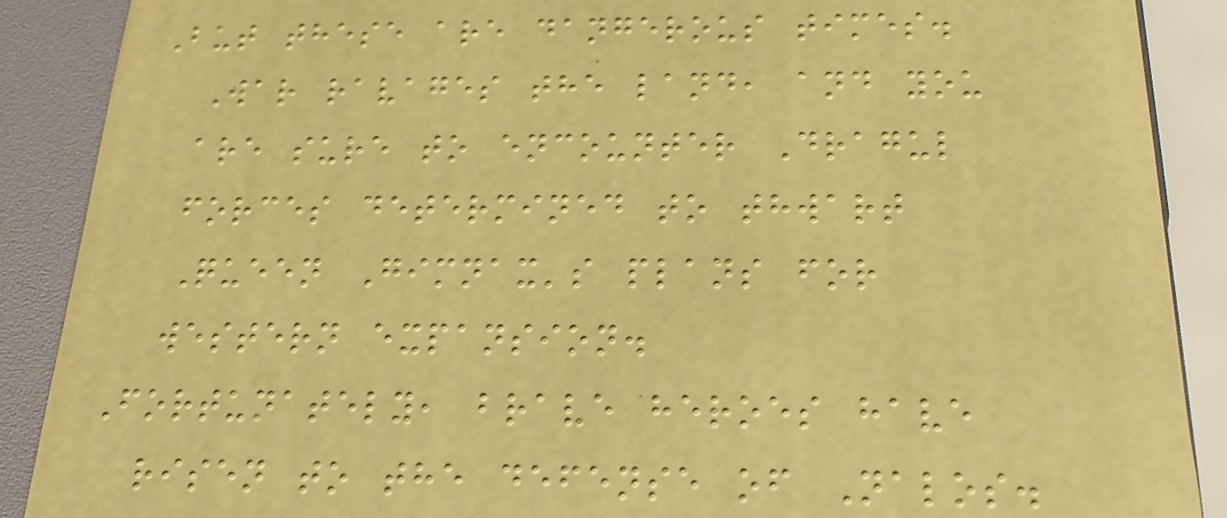But these are dangerous times.
War ravages the land, and you
are sure to encounter Dragul
forces determined to thwart
Queen Gimnax's plans for
western expansion.
Fortunately, brave heroes have
risen to the defense of Nalos.
